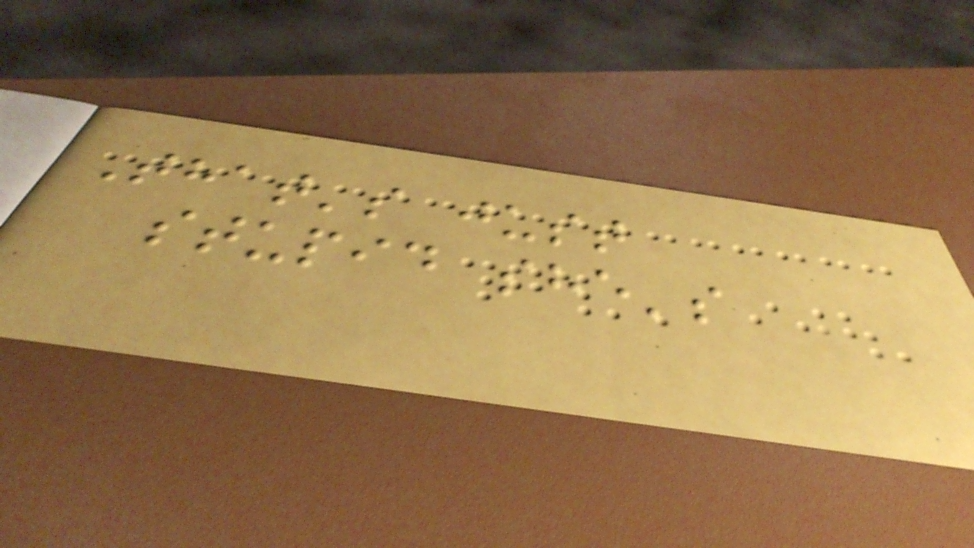That's just
stupid she's
